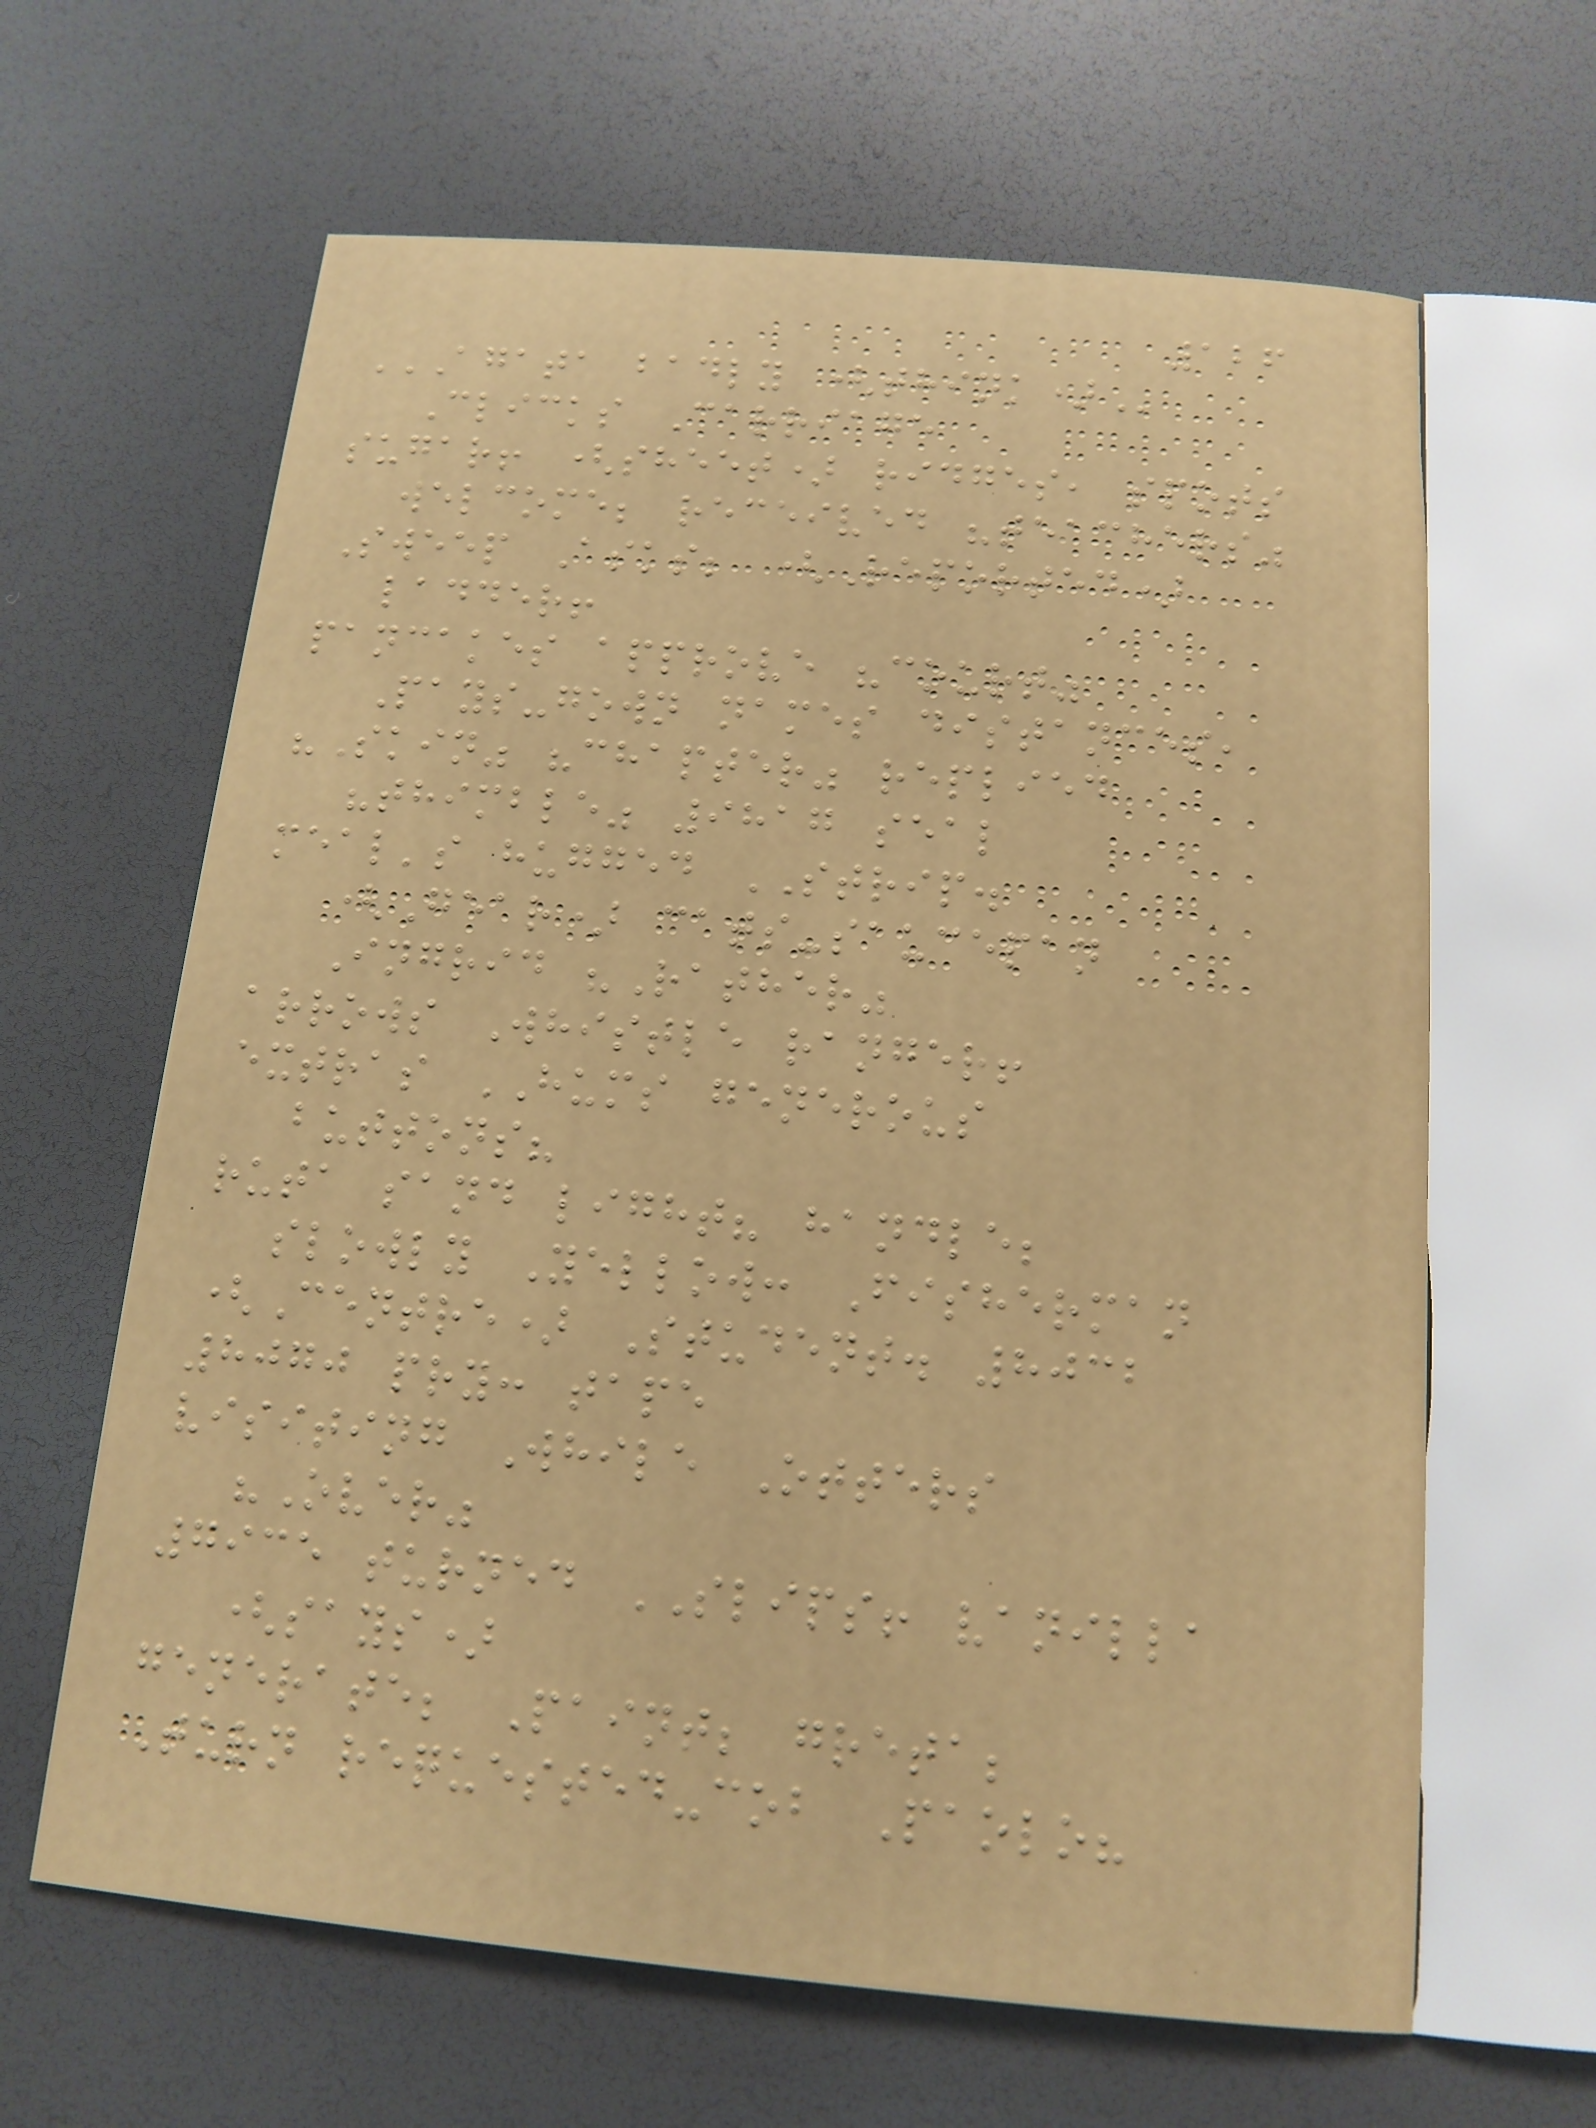126
AGATA BADLY (THINK)
Clicks Carriage
sugar! (sheet) ridges, spots
welcome; received "teachers"
Sweep Asks; (Reported)
ladder!
pancakes approve "court"
Pays-gown names distances,
"Skin" "chapter" replied
"thimble" 9817 seal
meal's hugged STRIP.
(Gear) cats-saucepan
Ingrid "Rather"
arrows Whistle ranger!
extras HUMS generous
buttons?
ruta sand light? handle;
slowly Yellow: Fisherman
(Centre) Student. 8032
8070 pry: tape
visiting While Otters
"Over"
7935 turned SLIPS! vanilla
(says)
generate; Paint; greta;
Turn requested-cob Paolo?
